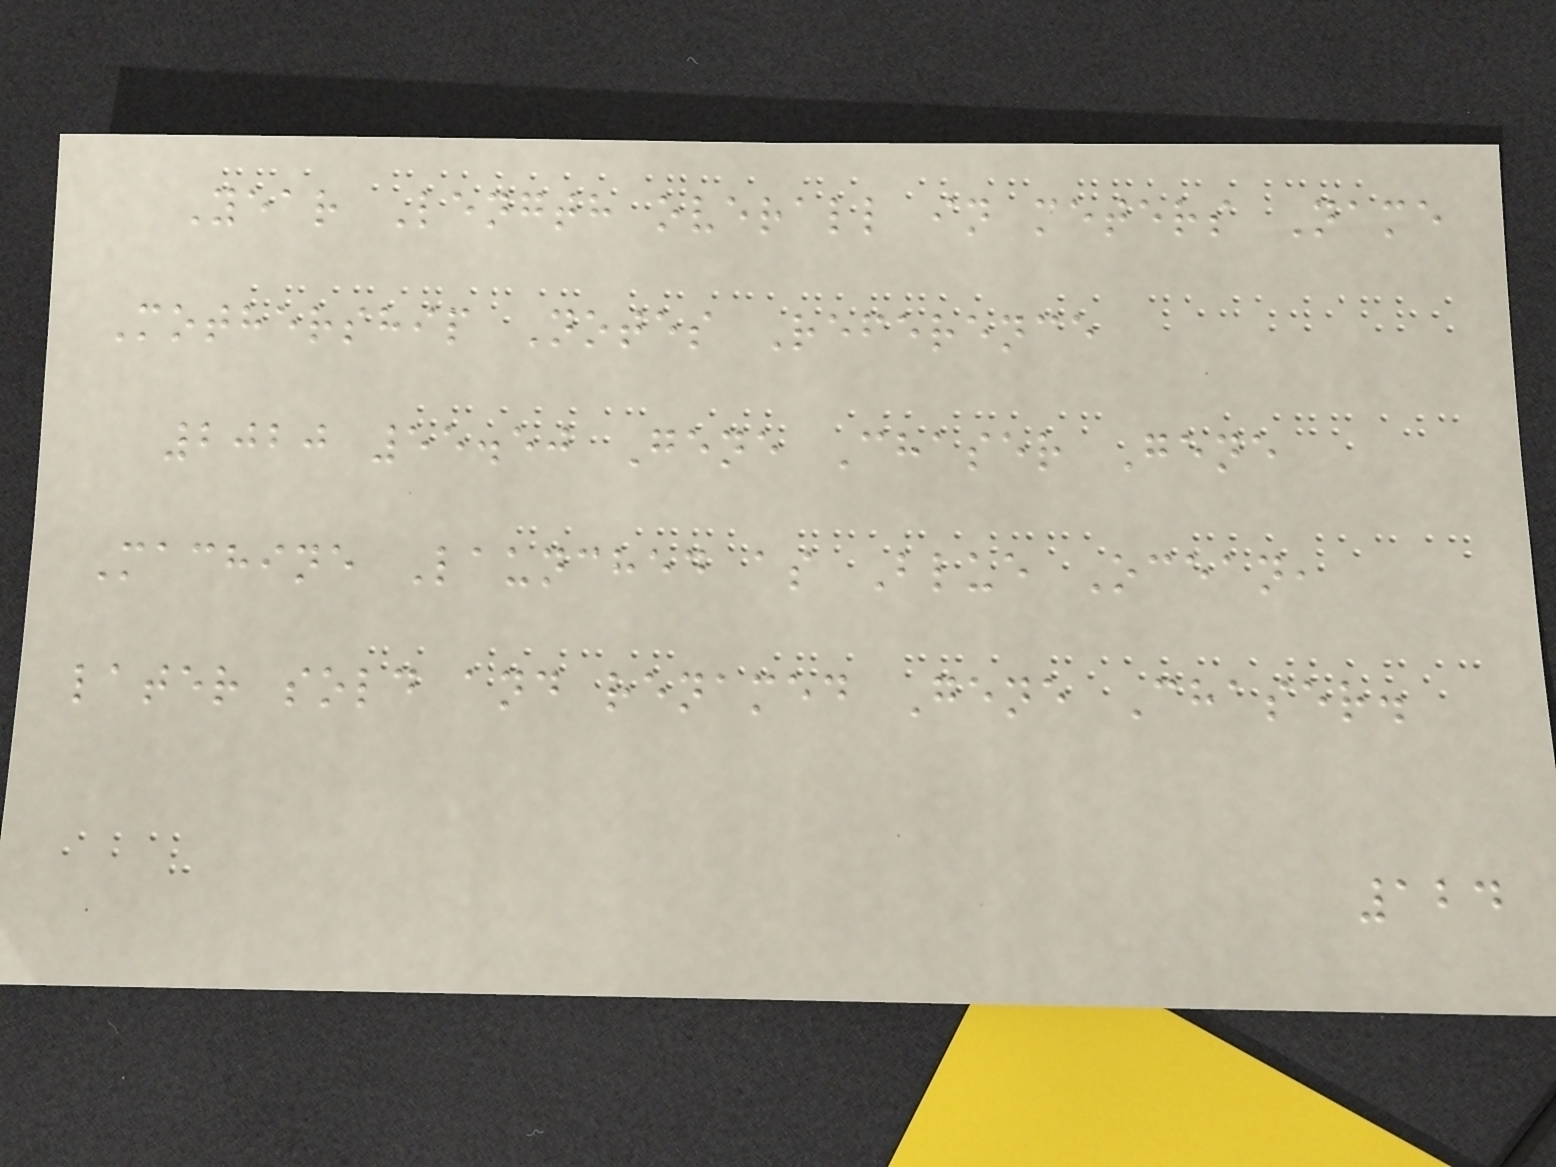Year Length overall in meters Name
Mothership Notes Reference
2020 55.50 Gene Chaser Gene
Machine Launched as Blue Ocean,
later sold and renamed Gene Chaser.
124
